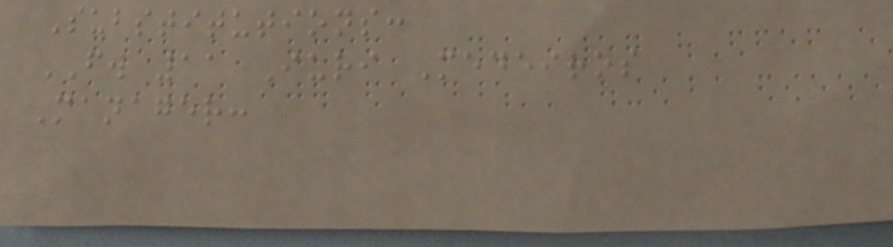Substitutions:
FW 11 Iuri Medeiros
Manager:
